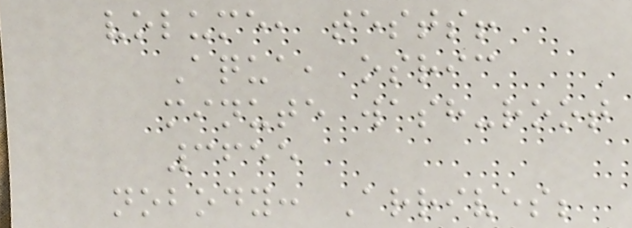volume, tests!
Aqua, osric
minute wash-root
3655
nobody: Arrives;
